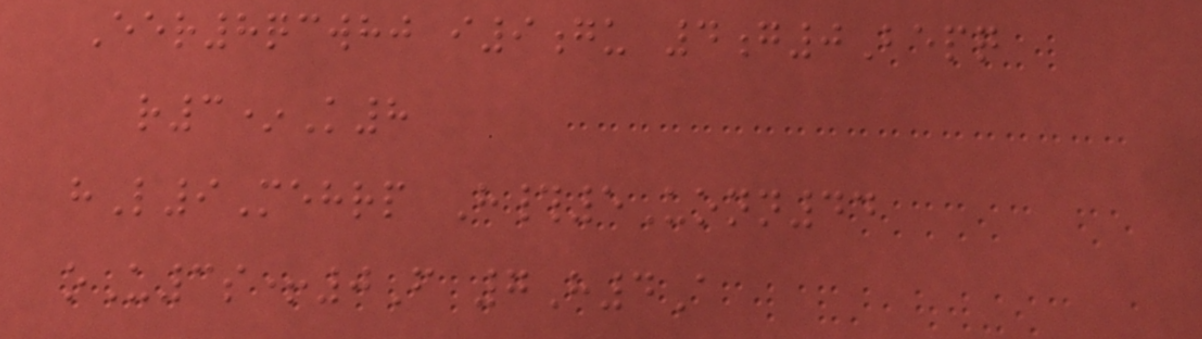Eer8qcwhj i9gu 4g0Bepq
r3*K8
hL9Mehrp H#5Uonn44
oU3s+0F 7H4A
